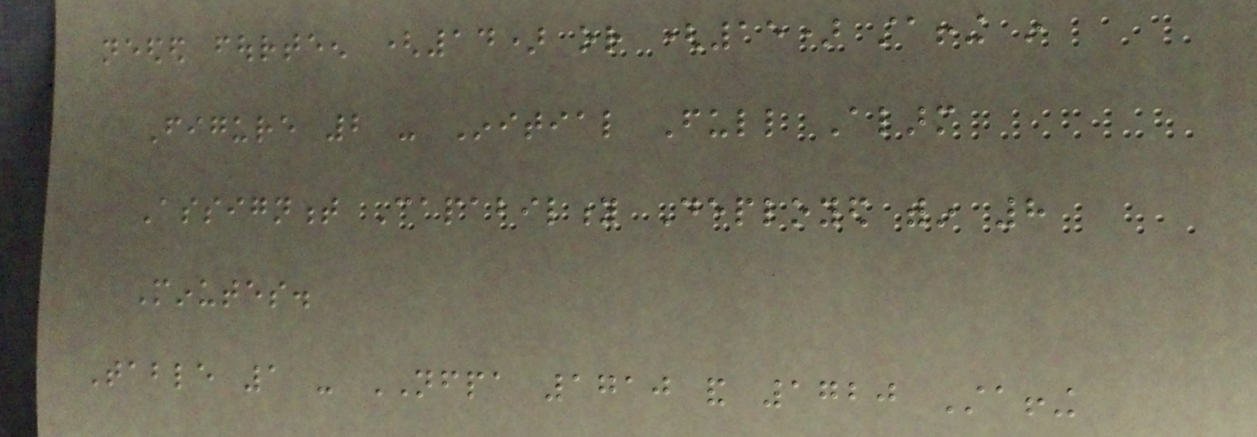needed fourteen (14) or (15) staffing in
Figure 2 - Initial Full Alarm
Assignment Capability Deployed within 8
Minutes.
Table 1 - NFPA 1710 and 1720 Staffing
